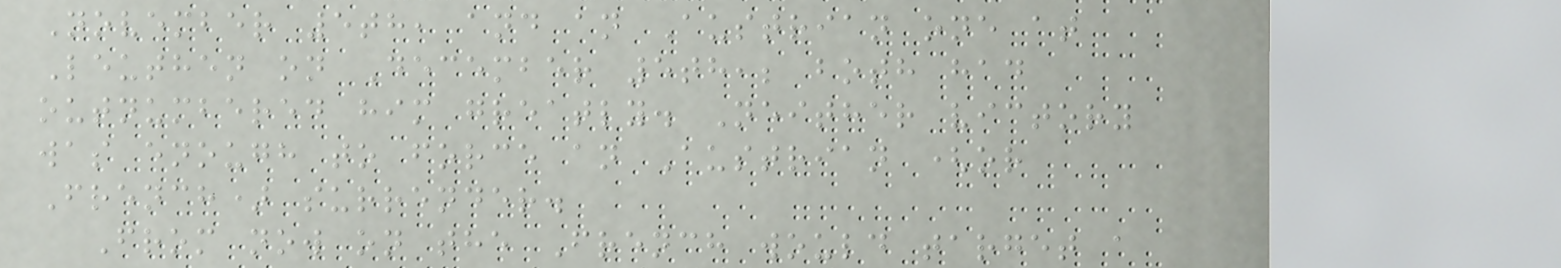November 5th, and an Austrian one at
Leuthen on December 5th,; both had
outnumbered him greatly. Neither victory
was enough to force an Austrian (or
French) surrender.
From now on the French would target a
